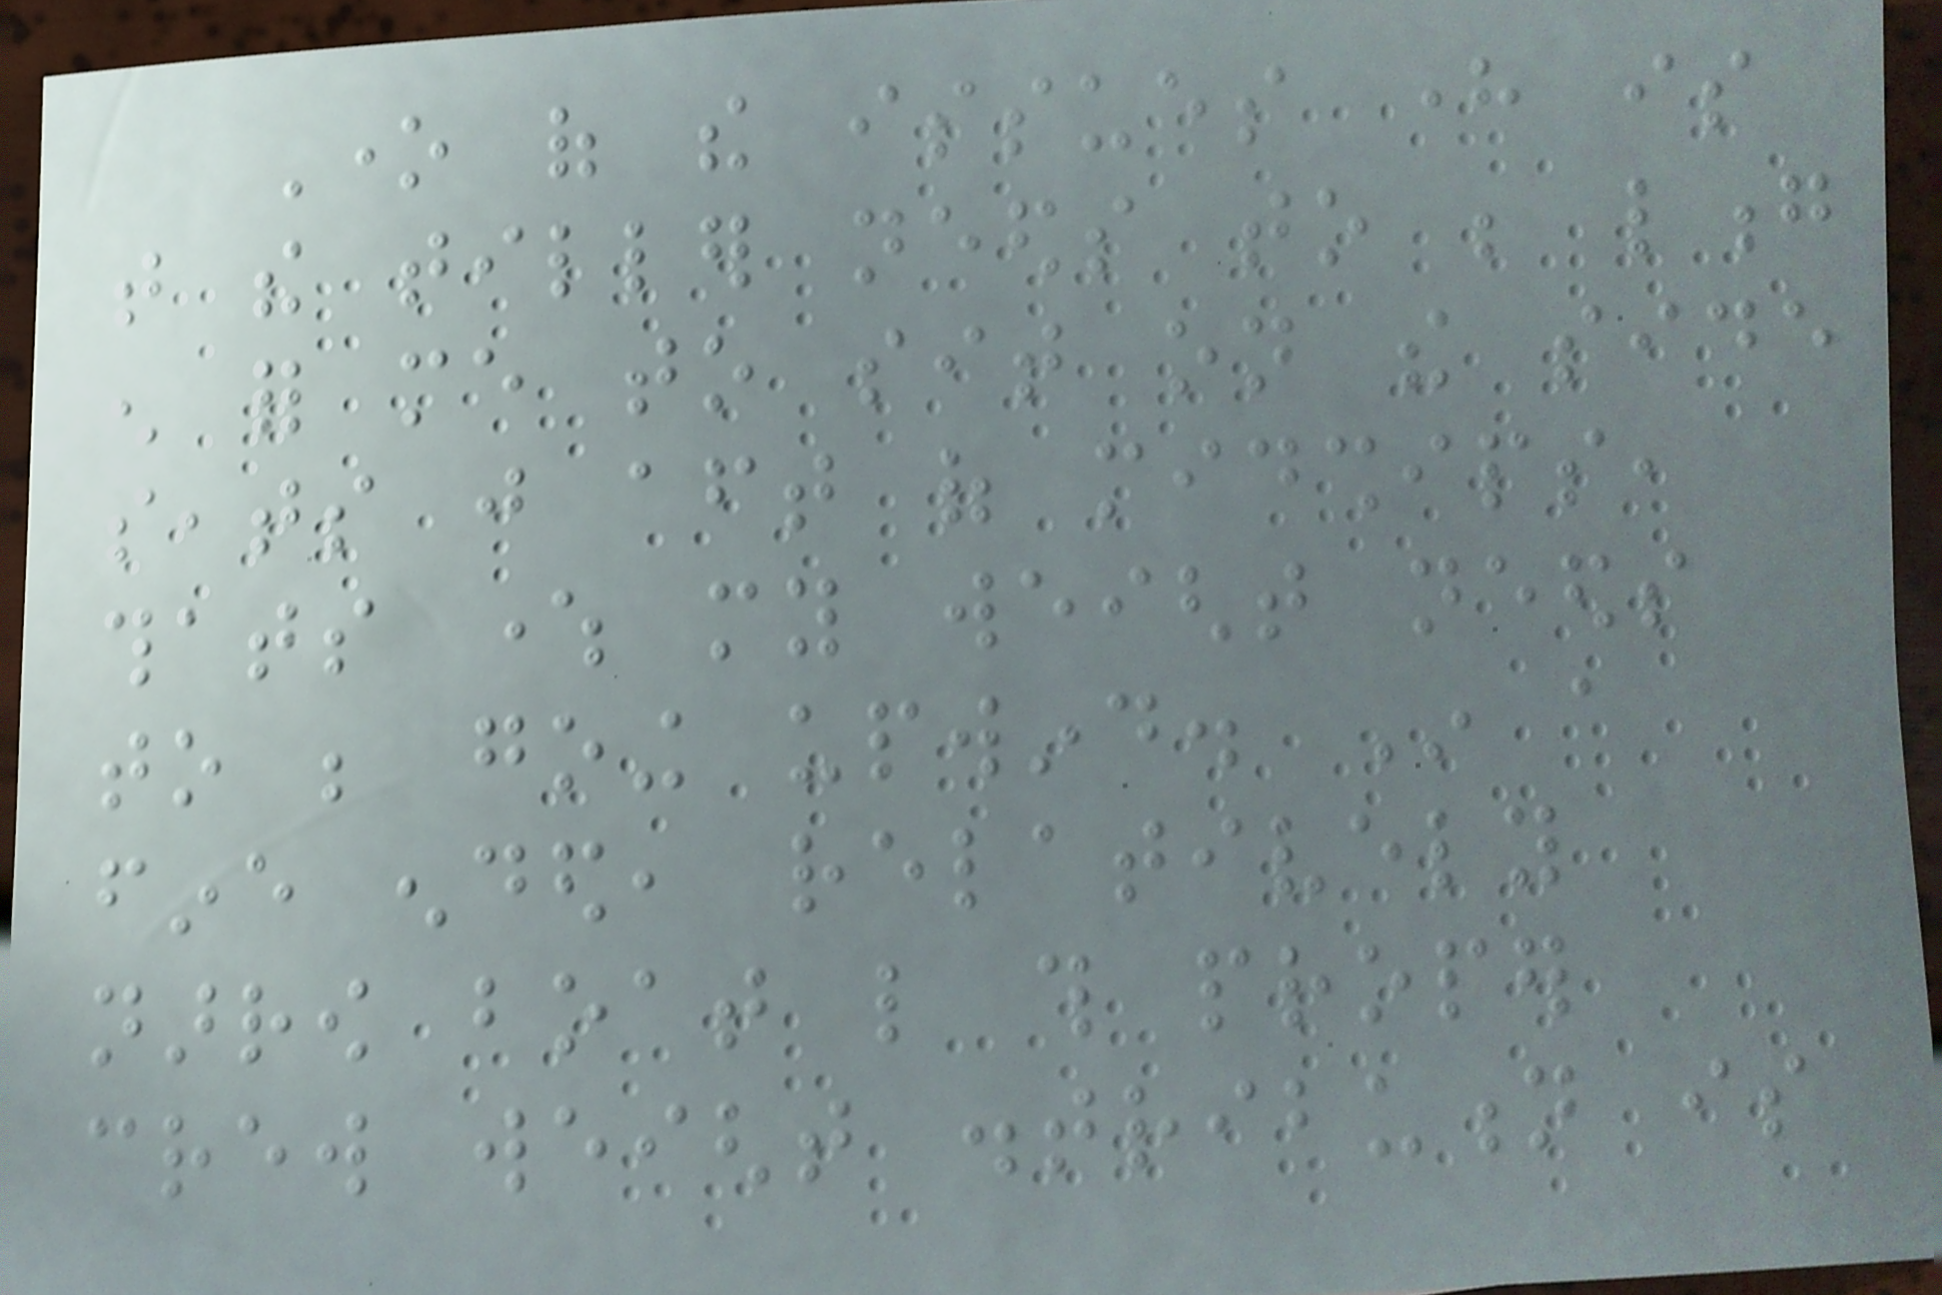One of the issues here is
that the tiller needs to be long
enough for me to sit on the side
seats just aft of midships,
thats where my weight needs
to be going upwind. In a
fine ended, relatively
narrow boat like this proper
crew weight distribution is
